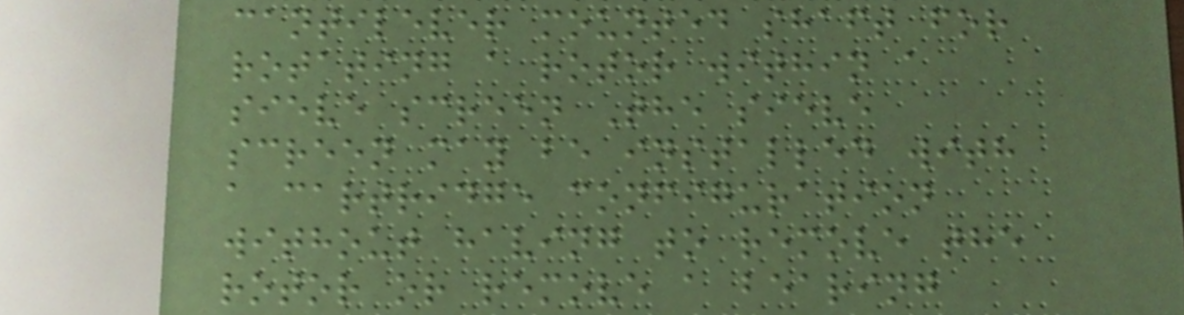cantilever mounted shaft for
rotating a rotor within a
sieve screen The sieve
screen may be installed with
a cartridge configuration
without having to remove the
rotor or remove a bearing
